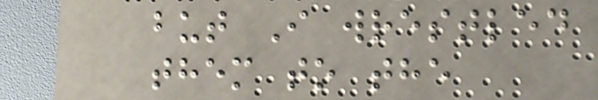but I wrestled
them to the
